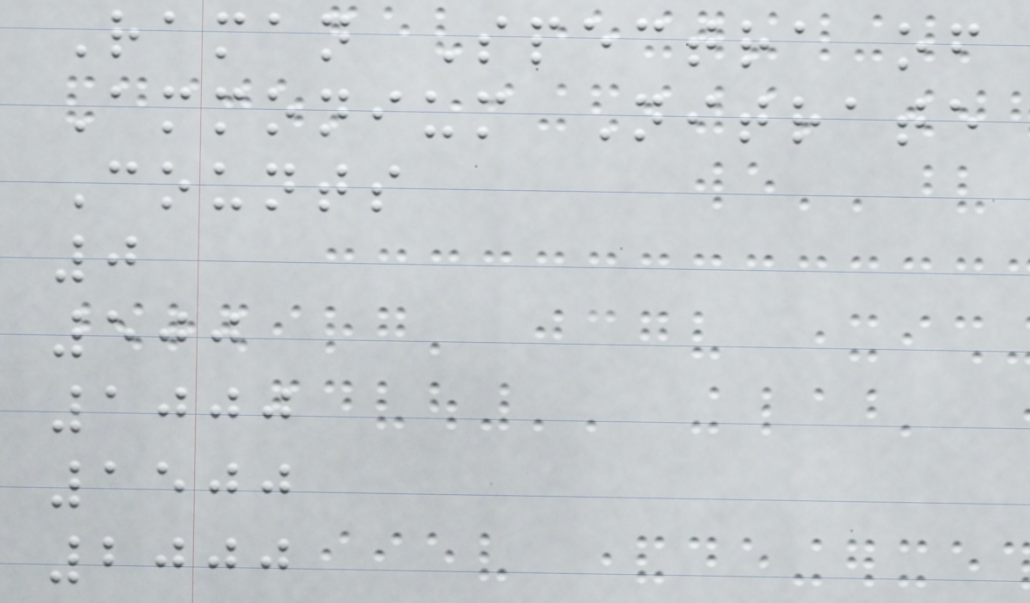Raman Spectra of
Ammonium Nitrate
Counts
0
500
1000
1500
2000
